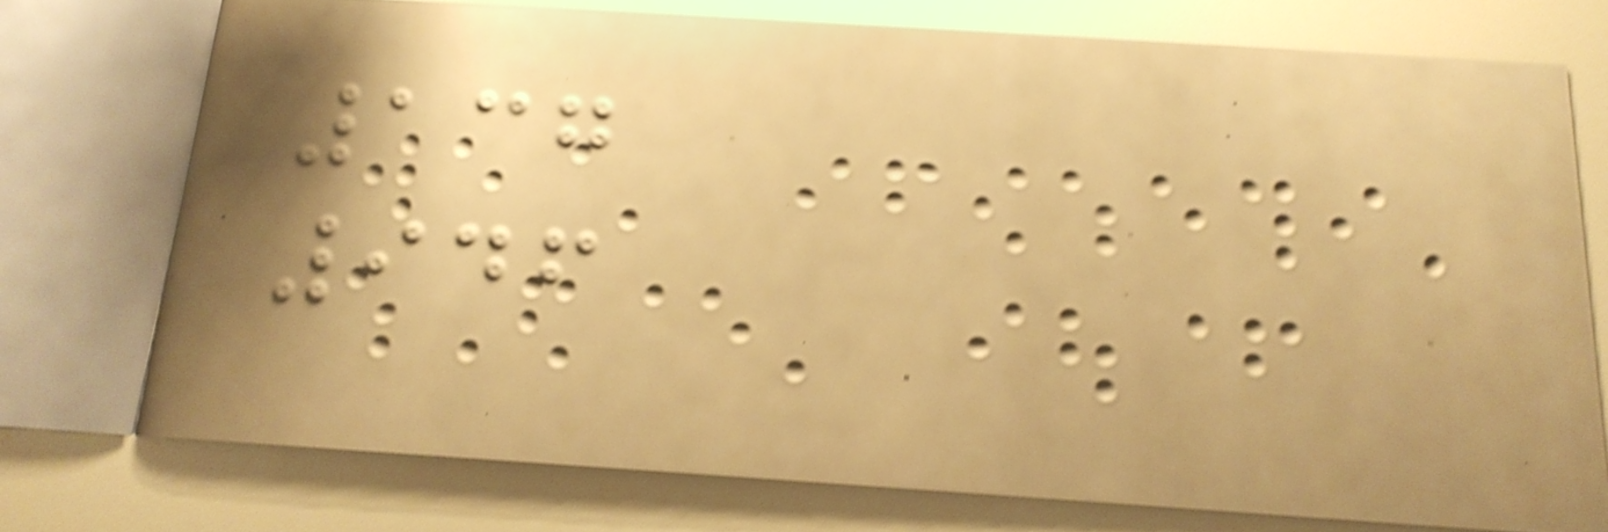137
946
